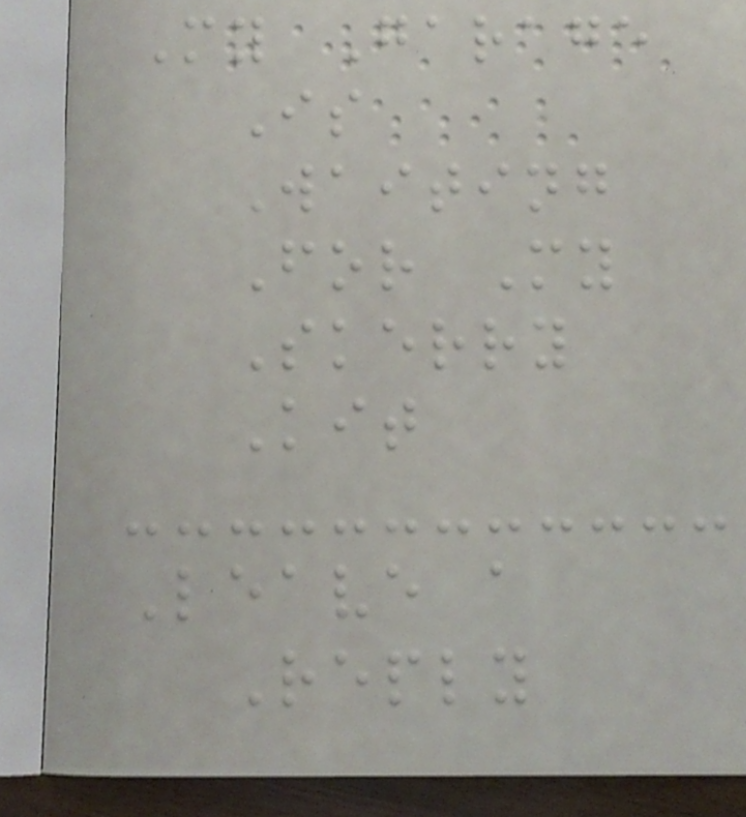My Garage
Is
Waiting
For My
Skerry
Kit
Leave a
Reply
